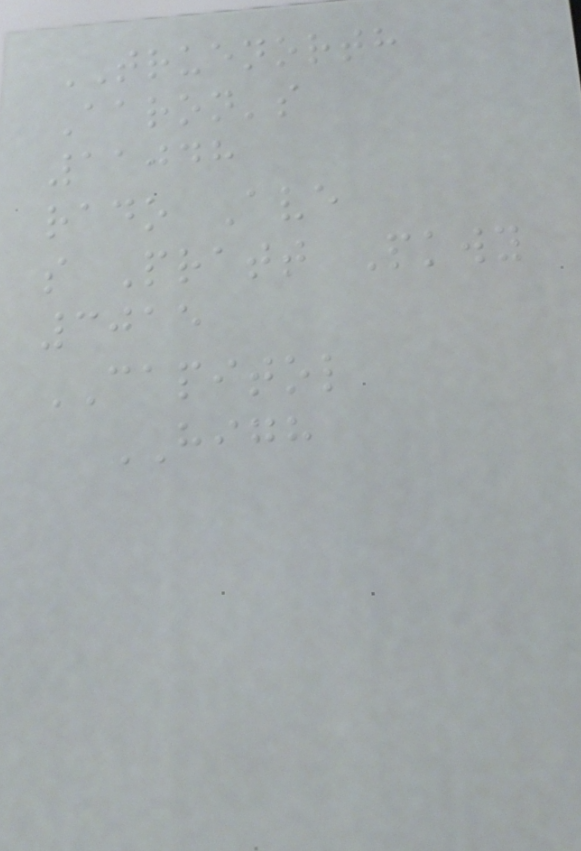TRUENORTH
Aaron's
11048
rado Ave
s Pratt Pkwy
3015
CAPITOL
HIGH
